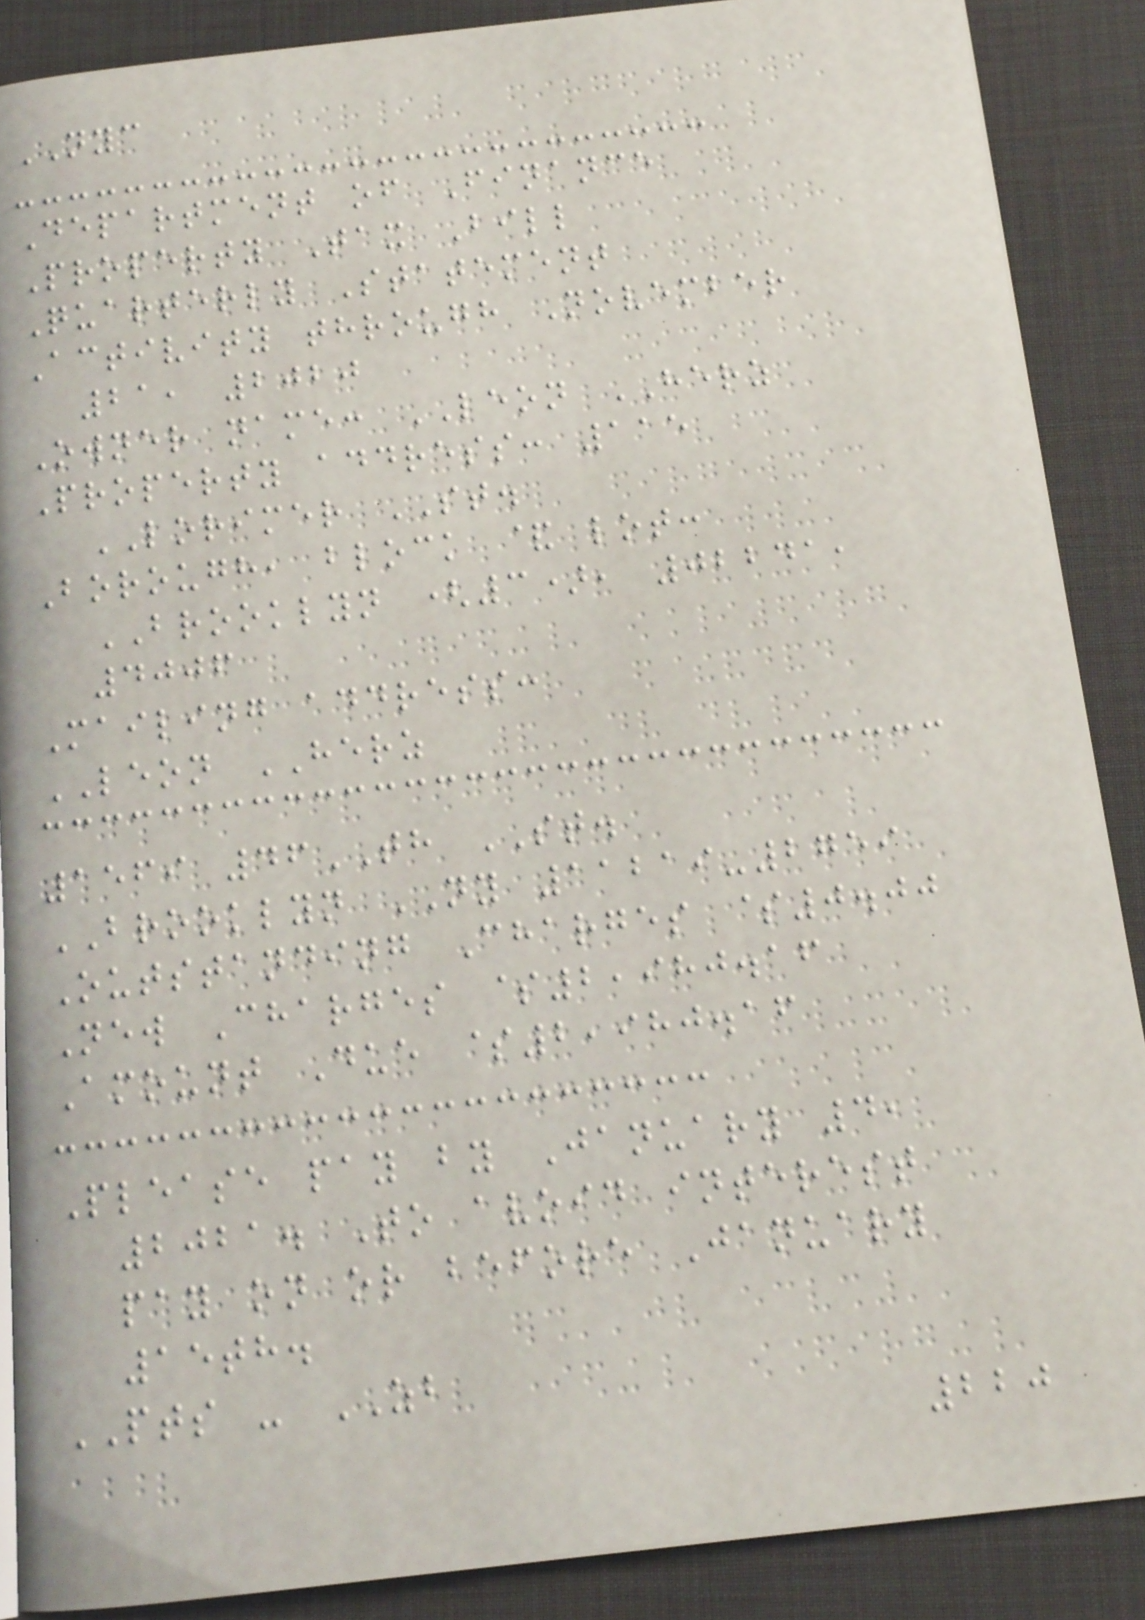NYC
Department of Finance
Property Tax Bill
Quarterly Statement
Activity through November
21, 2020
Owner name: LEON HERZ
Property address: 115
LORIMER ST.
Borough, block & lot:
BROOKLYN (3), 02241,
4006
Mailing address:
LEON HERZ
1569 46TH ST.
BROOKLYN NY 11219-2759
Outstanding Charges $0.00
New Charges $2,980.16
Amount Due $2,980.16
Please pay by January 4,
2021. To avoid interest
pay on or before January
15th.
PTS - ZB
220
